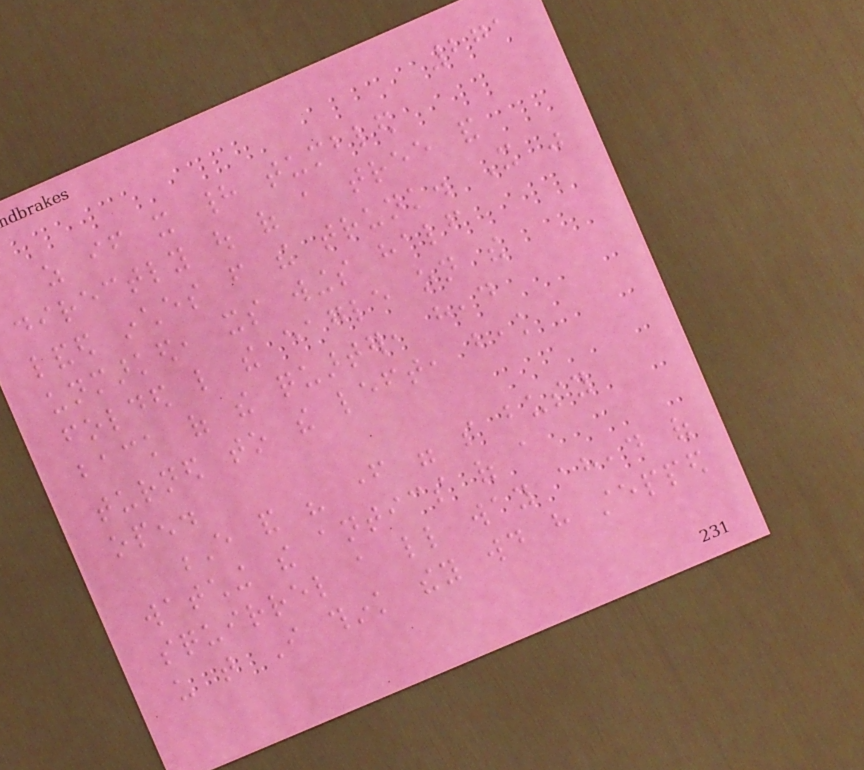271
as if it had tumbled
directly out of a tree and
landed inches from the trunk. It was
unmarked, its wings half
folded like the eagle on the
back of the quarter, head
turned to the left, beak
open.
E and his father were so busy
watching the antics of a
squirrel a little way ahead of
us that I think they would have stepped
